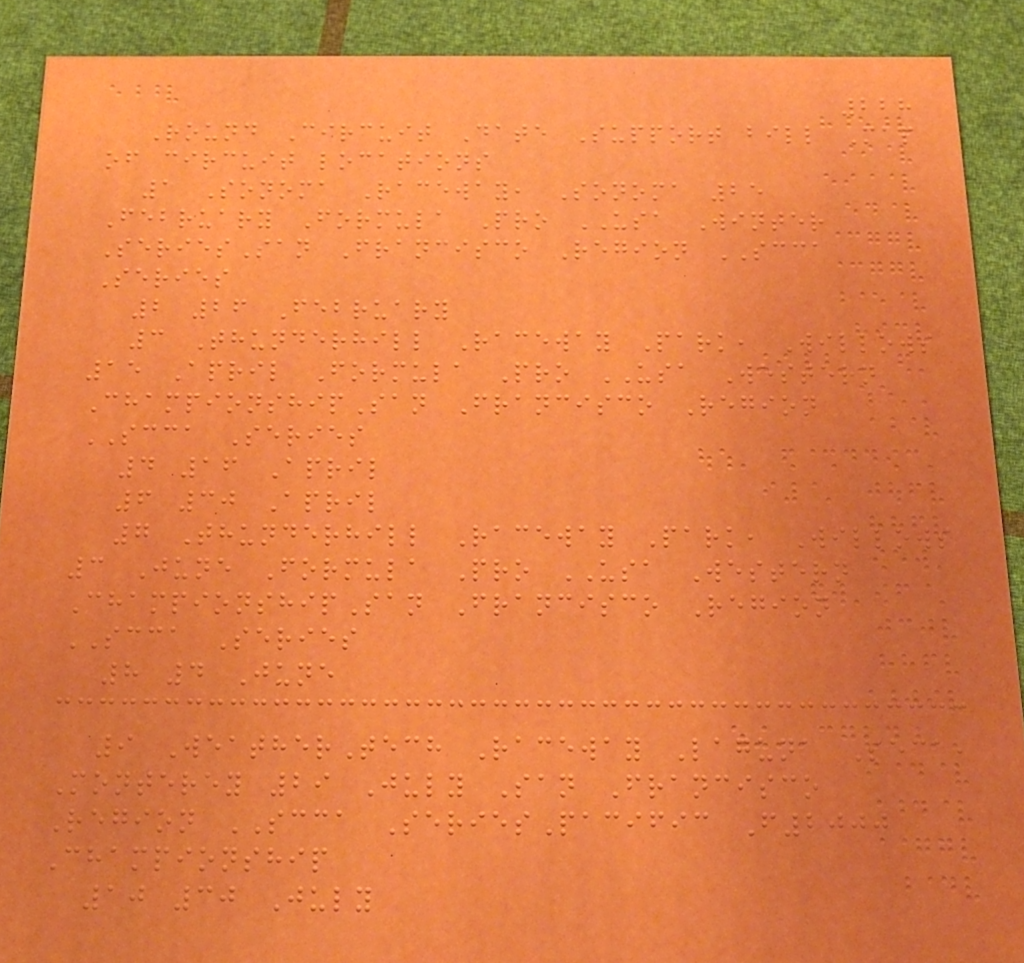228
Round Circuit Date Support bill Map
of circuit locations
1 Sonoma Raceway, Sonoma 25
February Formula Pro USA Winter
SeriesSan Francisco Region SCCA
Series
2 26 February
3 Thunderhill Raceway Park, Willows
15 April Formula Pro USA Western
ChampionshipSan Francisco Region
SCCA Series
4 16 April
6 30 April
7 Thunderhill Raceway Park, Willows
3 June Formula Pro USA Western
ChampionshipSan Francisco Region
SCCA Series
8 4 June
9 WeatherTech Raceway Laguna Seca,
Monterey 29 July San Francisco
Region SCCA SeriesPacific F2000
Championship
10 30 July
